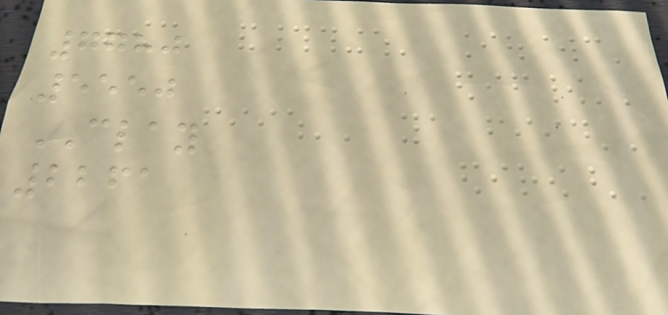7780
5550
CLAY
2261
